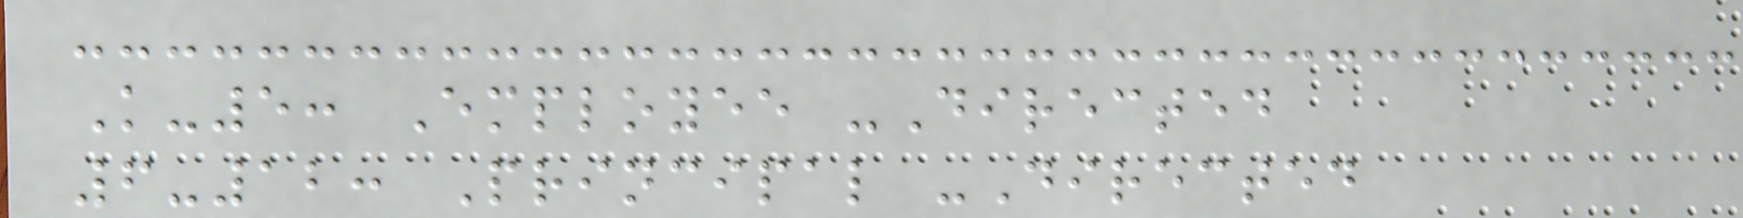K-5: Employee -Directed
6-12: Principal -Directed
